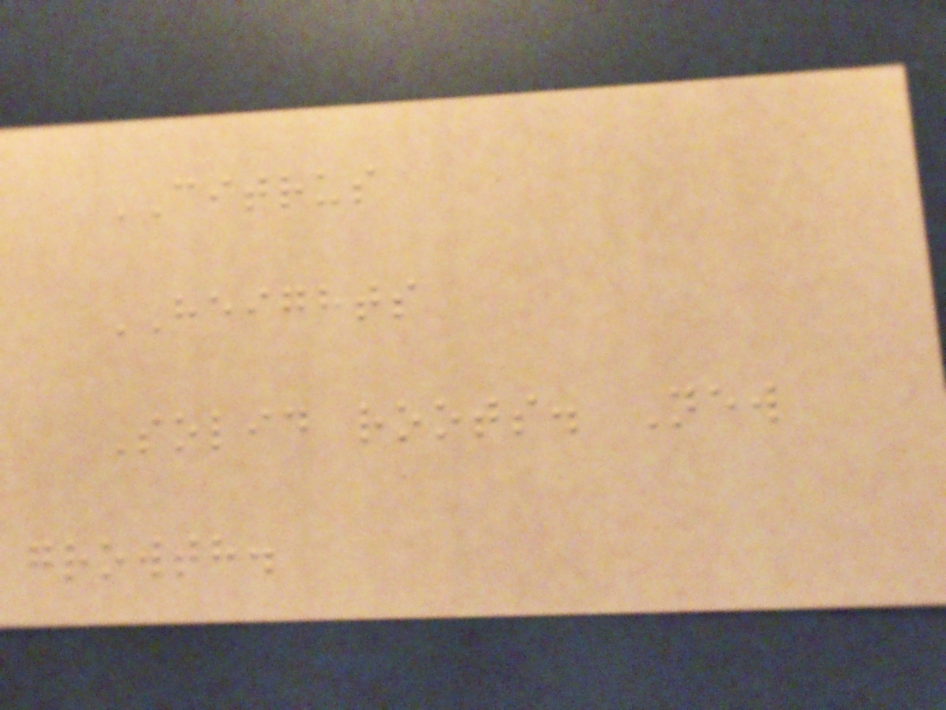CITRUS
HEIGHTS
Solid roots. New
growth.
